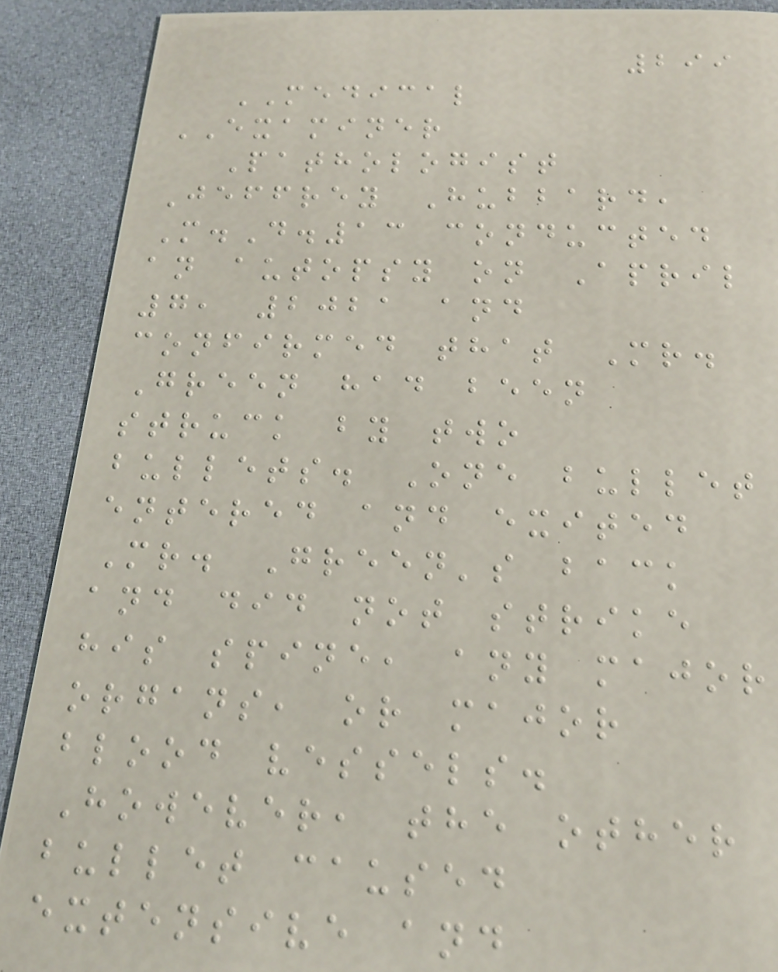299
MEDICAL
EXAMINER
Pathologist
Jeffrey Hubbard,
M.D.13 conducted
an autopsy on April
7, 2021 and
confirmed that Mr.
Green had been
struck by two
bullets. One bullet
entered and exited
Mr. Green's back
and did not strike
his spine, any major
organs, or major
blood vessels.
However, the other
bullet caused
extensive and
